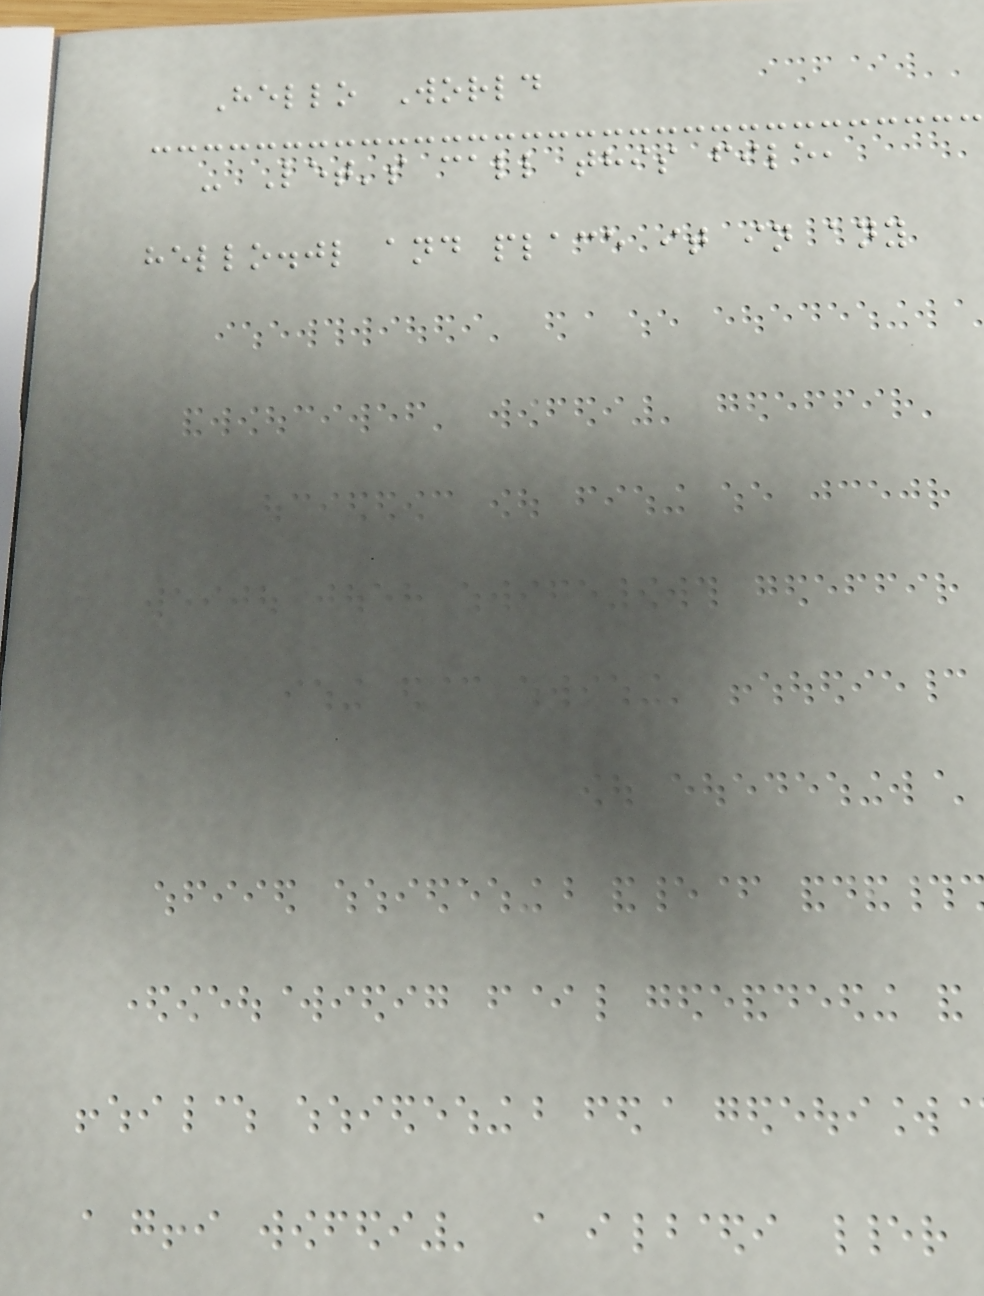Hello World
- Let's call this file,
hello.jl and place it in any
